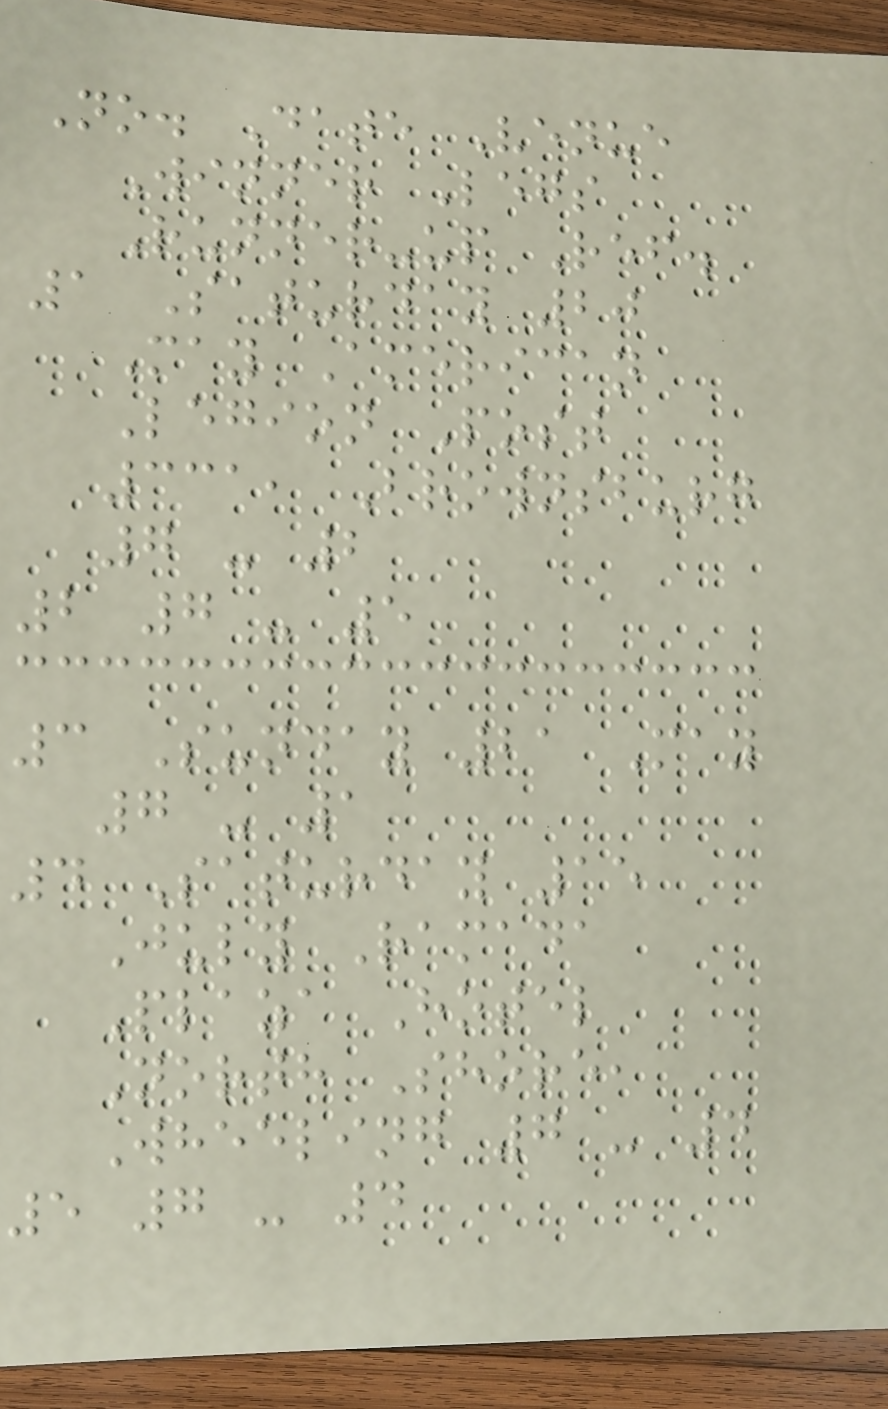No. Date Venue
Winner Legs
Runner-up Ref.
1 Saturday 20
May American
Legion Post
331, Brownsburg
7 - 2
2 7 - 5
3 Sunday 21 May
7 - 1
4 Saturday 15
July Ramada
Plaza Hotel
North Shore,
Wheeling 7 - 4
5 7 - 4
